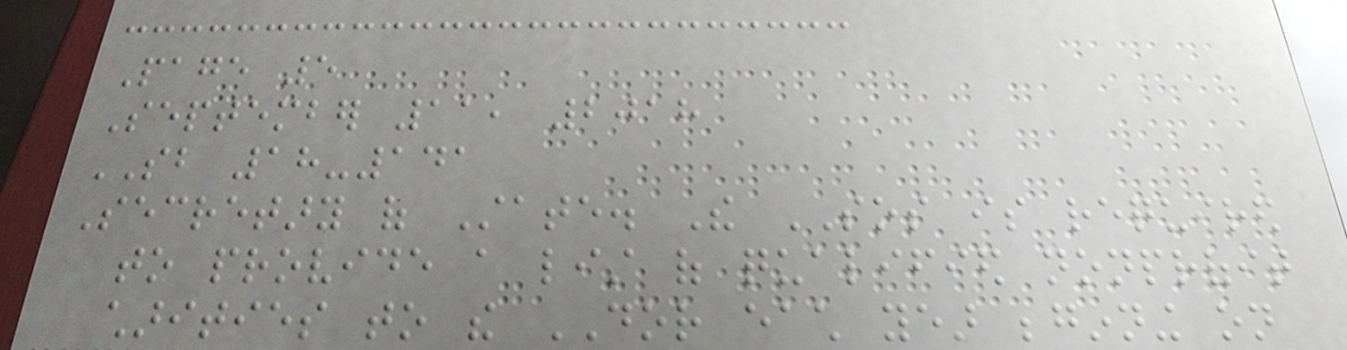Page 5
September 11, 2018
SB 18-141
Secretary of State. The SOS is required
to provide a list of qualified nonprofit
charities to the DOR each year beginning on
